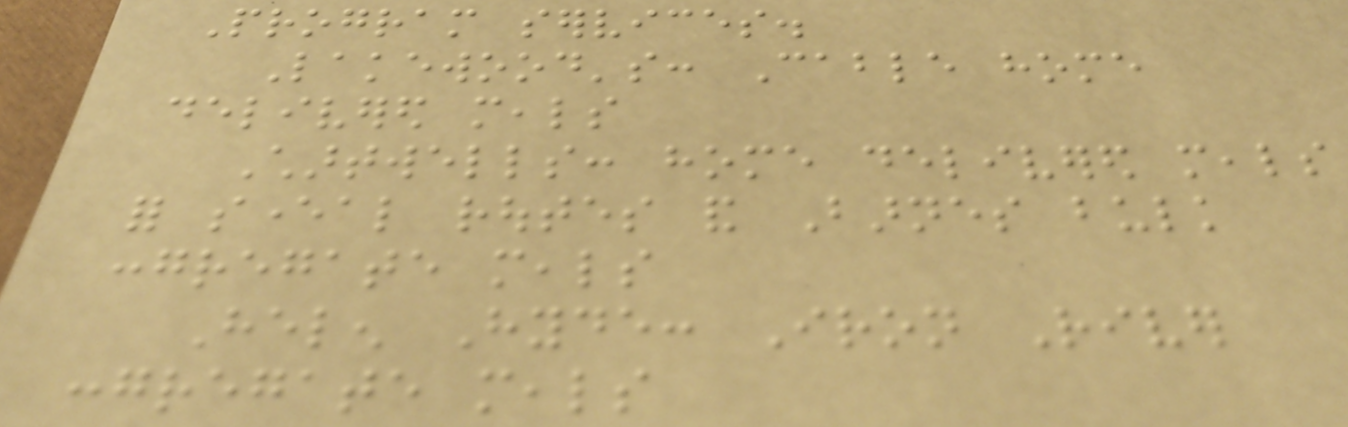Program services.
Lakewood's: Cable home
delivered meals
Chartwells: home delivered meals
for several routes and Barnes bulk
congregate meals
Helen Hyde: Iron River
congregate meals
